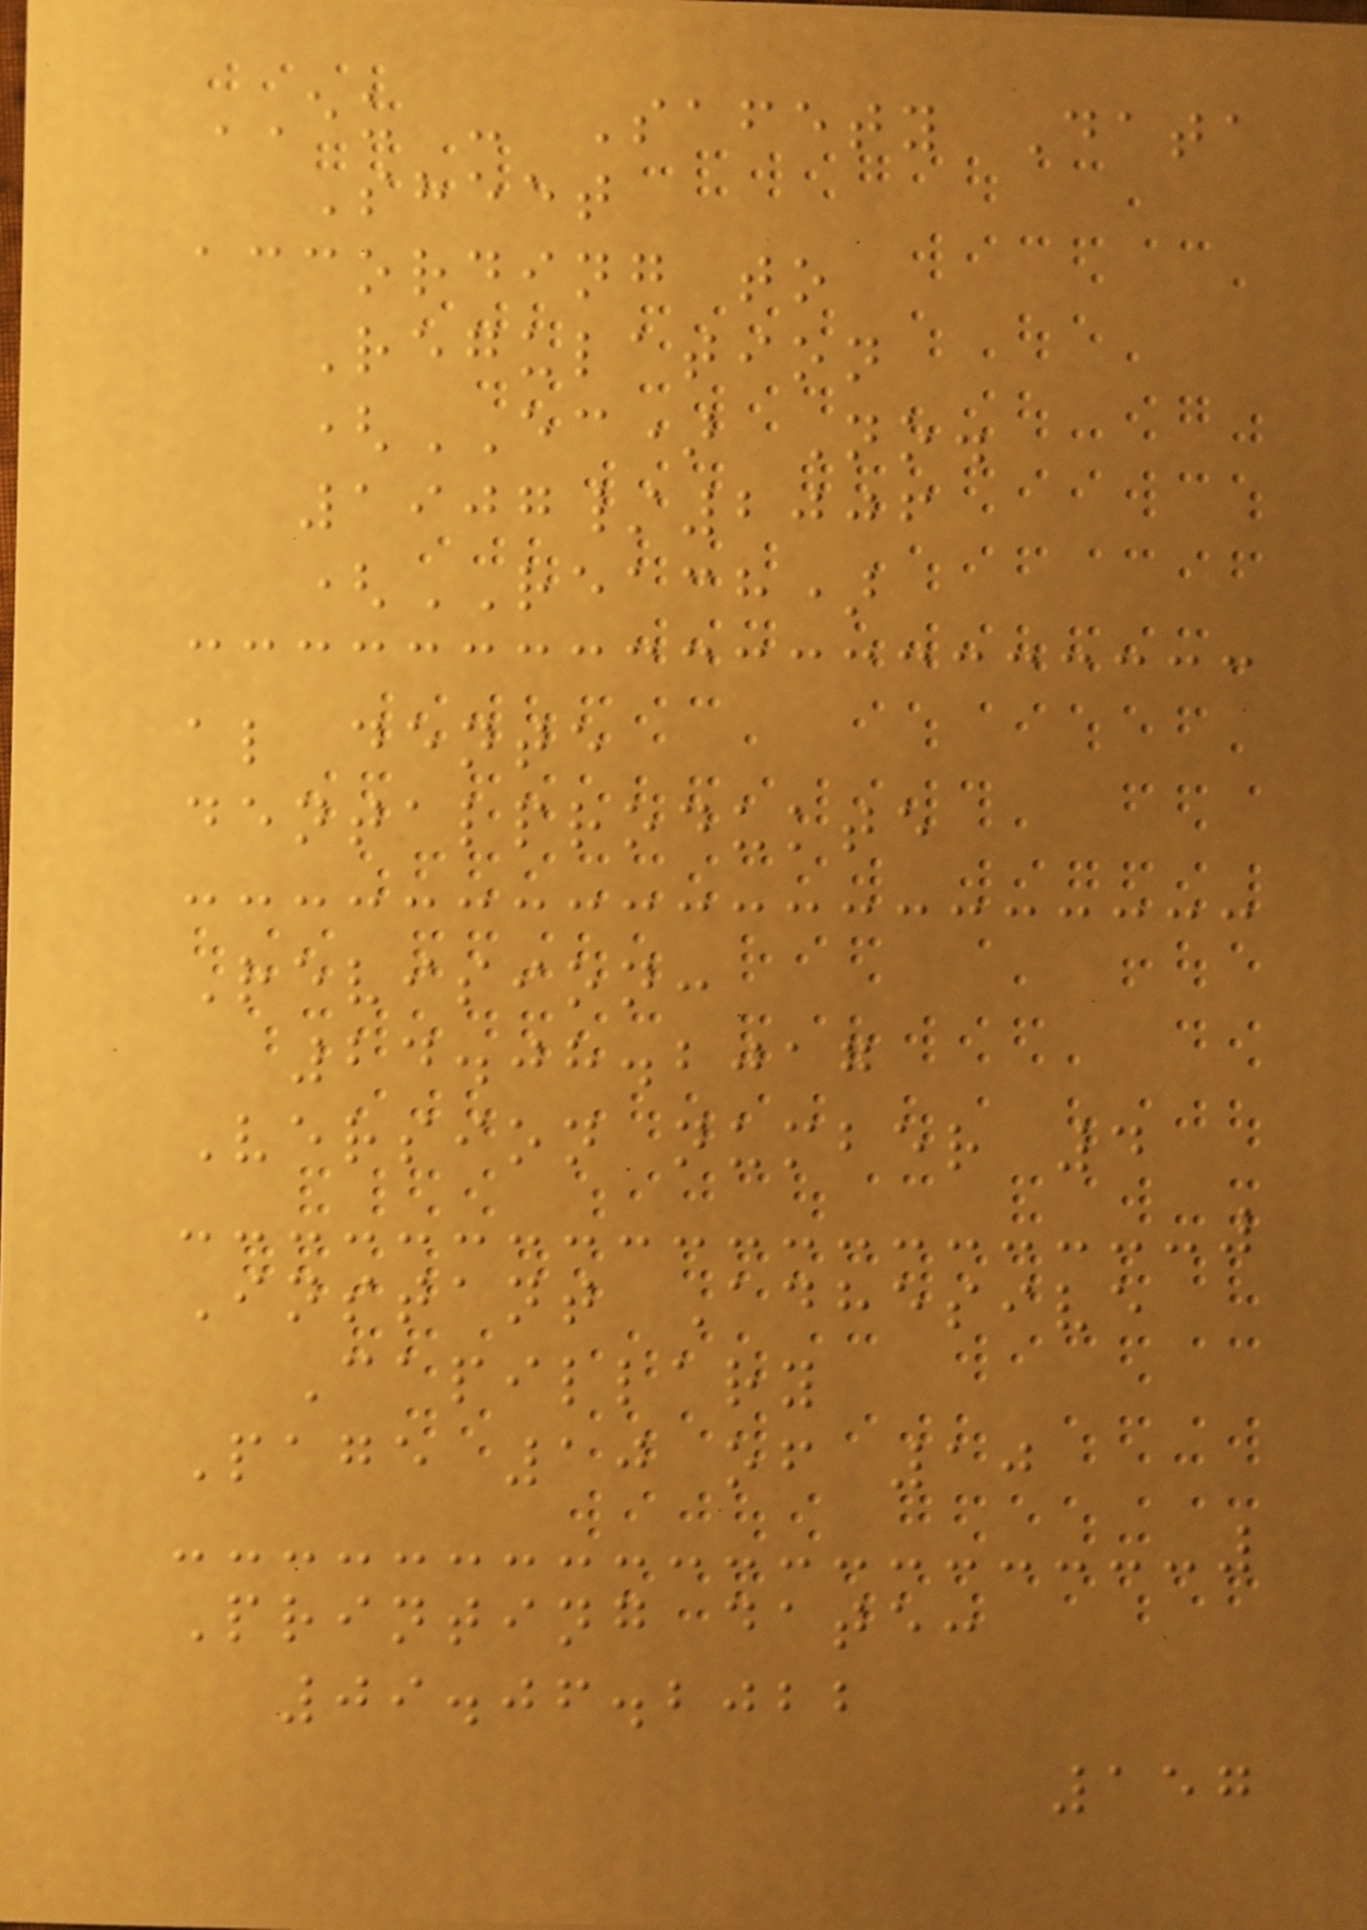EU - Safety Data
Sheet
according to
Regulation
(EC) No.
1907/2006
(REACH)
al dente
dentalprodukte
Revision:
24.08.2017
Version number 4
Instant Adhesive
Capillary
Page 10 of 10
Printing date:
09.06.2022
157
